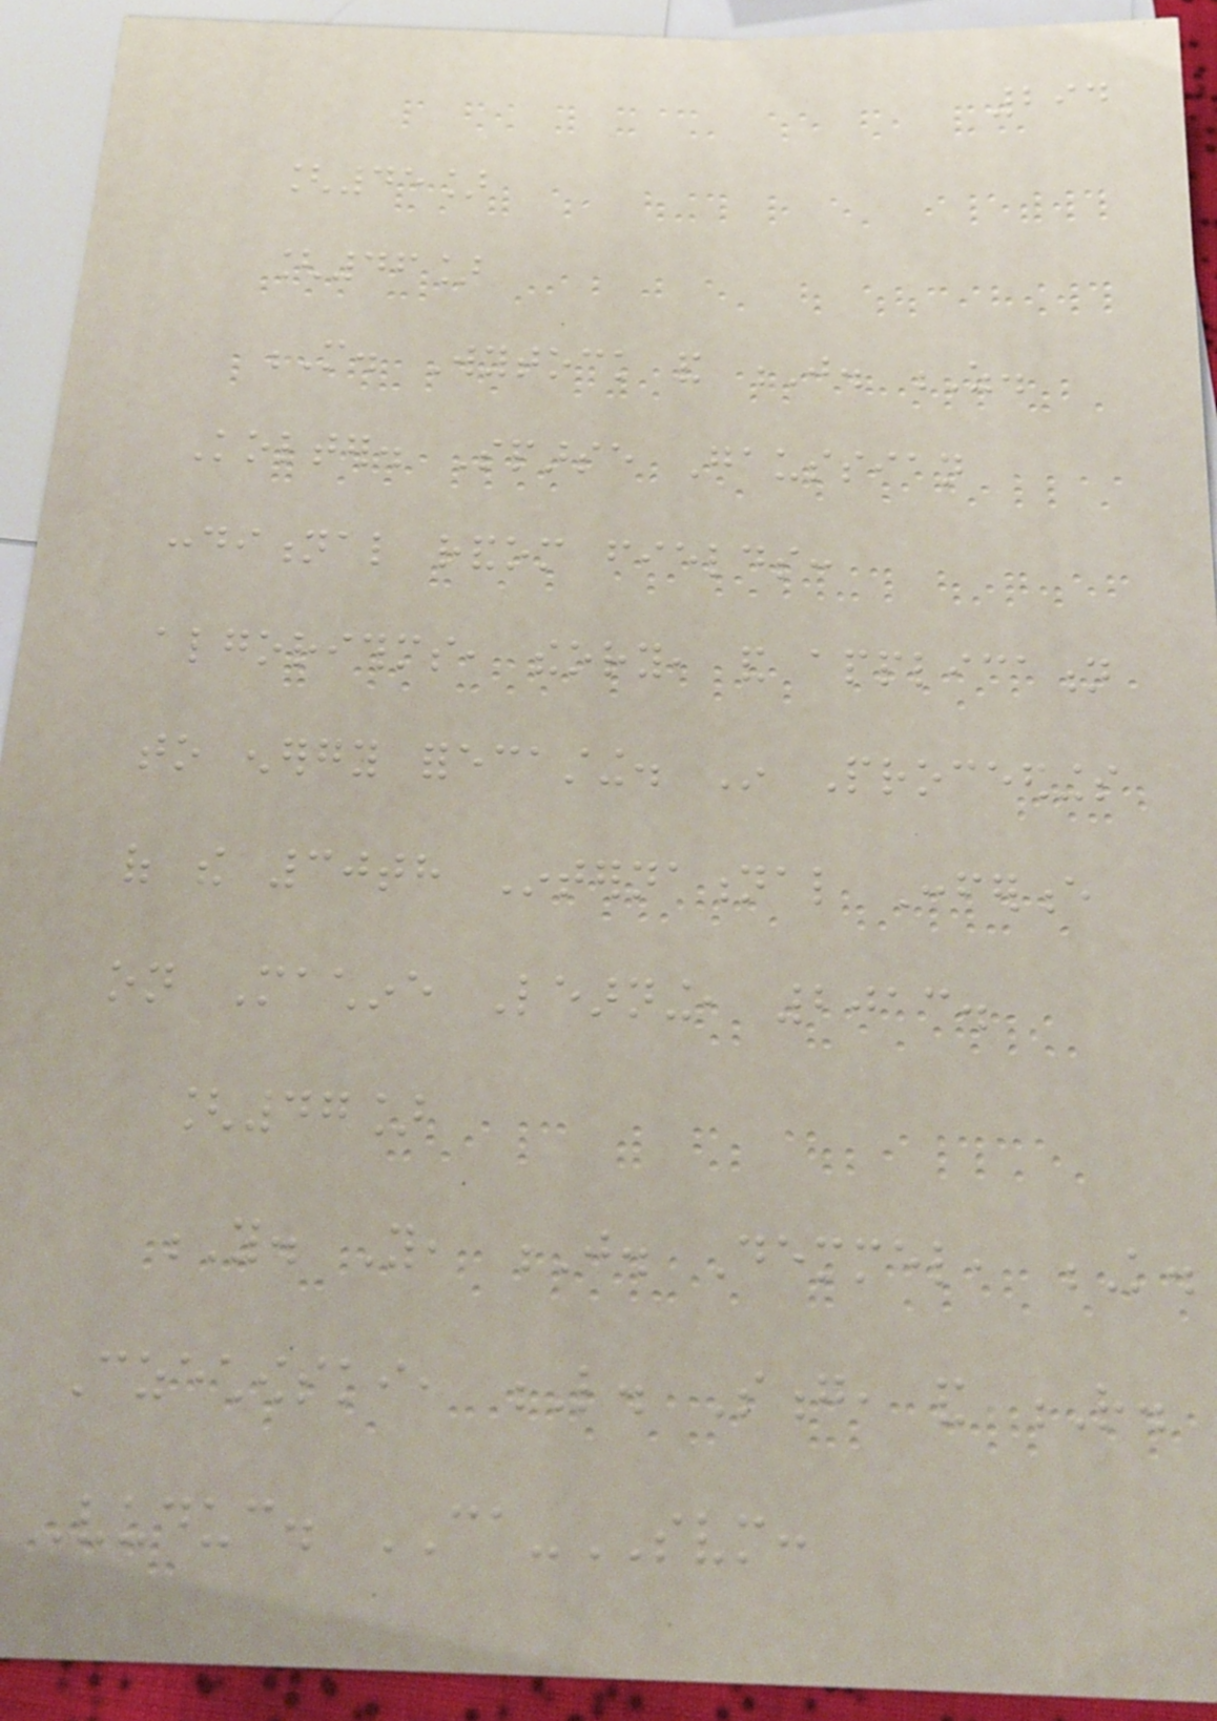294
[45]
[46]
M. Wytock and J. Z.
Kolter. Sparse Gaussian
conditional random fields:
algorithms, theory, and application
to energy forecasting. In Proceedings
of the 30th International Conference
on Machine Learning, 2013.
[47]
Y. You, J. Demmel, K.
Czechowski, L. Song, and R.
Vuduc. CA-SVM:
